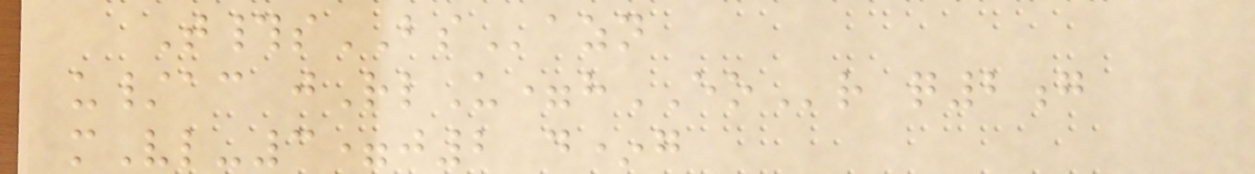T#sBSazn
u/ac jRlU=hEOr q2g
mVl-3=j2 d*g
